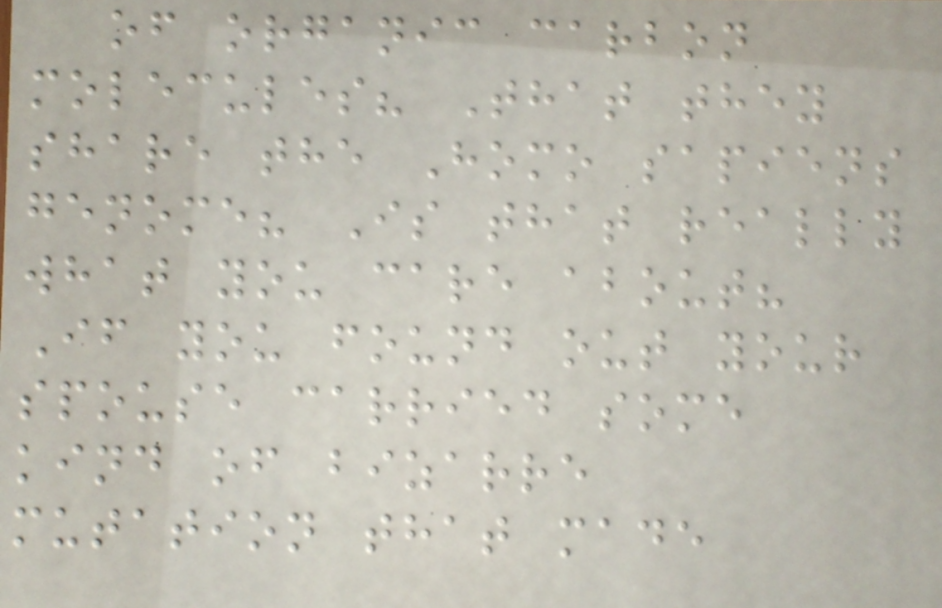of organic carbon
molecules? That they
share the Homo sapiens
genome? Is that really
what you care about?
If you found out your
spouse carried some
kind of bizarre
mutation that made
